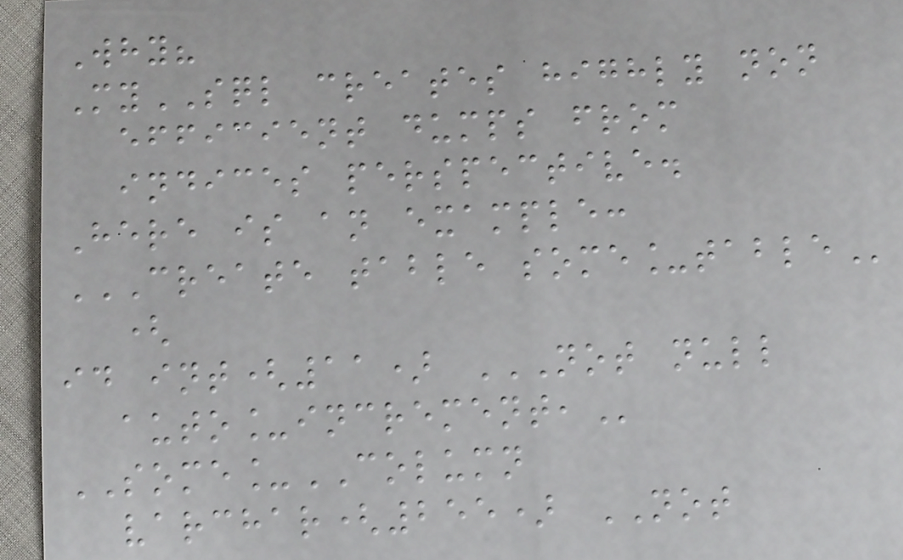Why?
MySQL creates highly non
efficient dumps from
indices perspective.
Here is an example:
CREATE TABLE SOME_TABLE
(
id int(11) NOT NULL
AUTO_INCREMENT,
SOME_COLUMN
varchar(255) NOT
